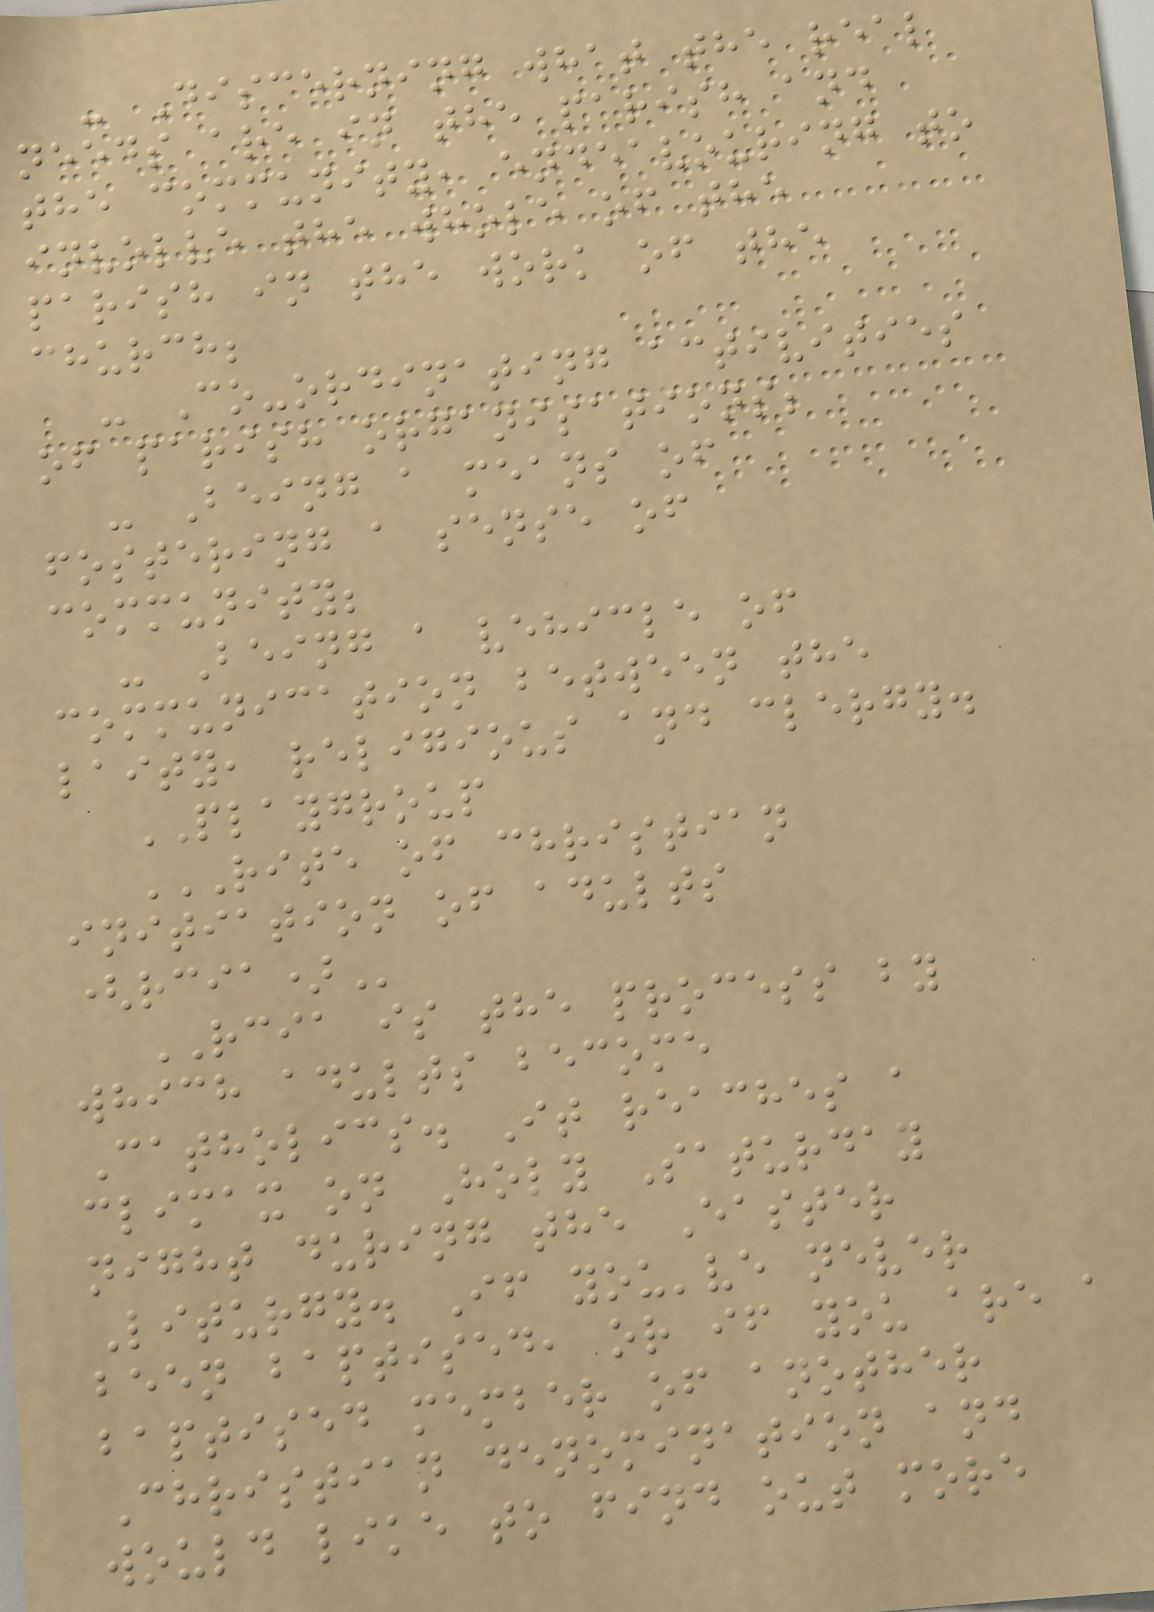- Discerning what the real
needs are in the parish and
the community, endeavouring to
involve the whole of the
parish in the work of the
church;
- Co-ordinating activities
of parish organisations;
- Being a means of
fostering a sense of
community;
- Being a vehicle of
communication between the
laity, religious and clergy.
PLAYGROUP
RITE OF CHRISTIAN
INITIATION OF ADULTS
(RCIA)
RCIA is the process by
which adults become
Catholics. It reaches a
climax on Holy Saturday
night during the Easter
Liturgy. If you've never
been baptised, or if you are a
baptised member of another
Christian denomination and
would like to find out more
